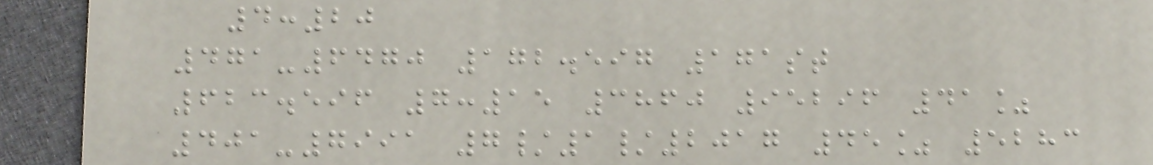4:20
471-6470 172.597 171st
623.596 7:15 3860 95296 41%
401-7991 7/1/2017 45% 5283
